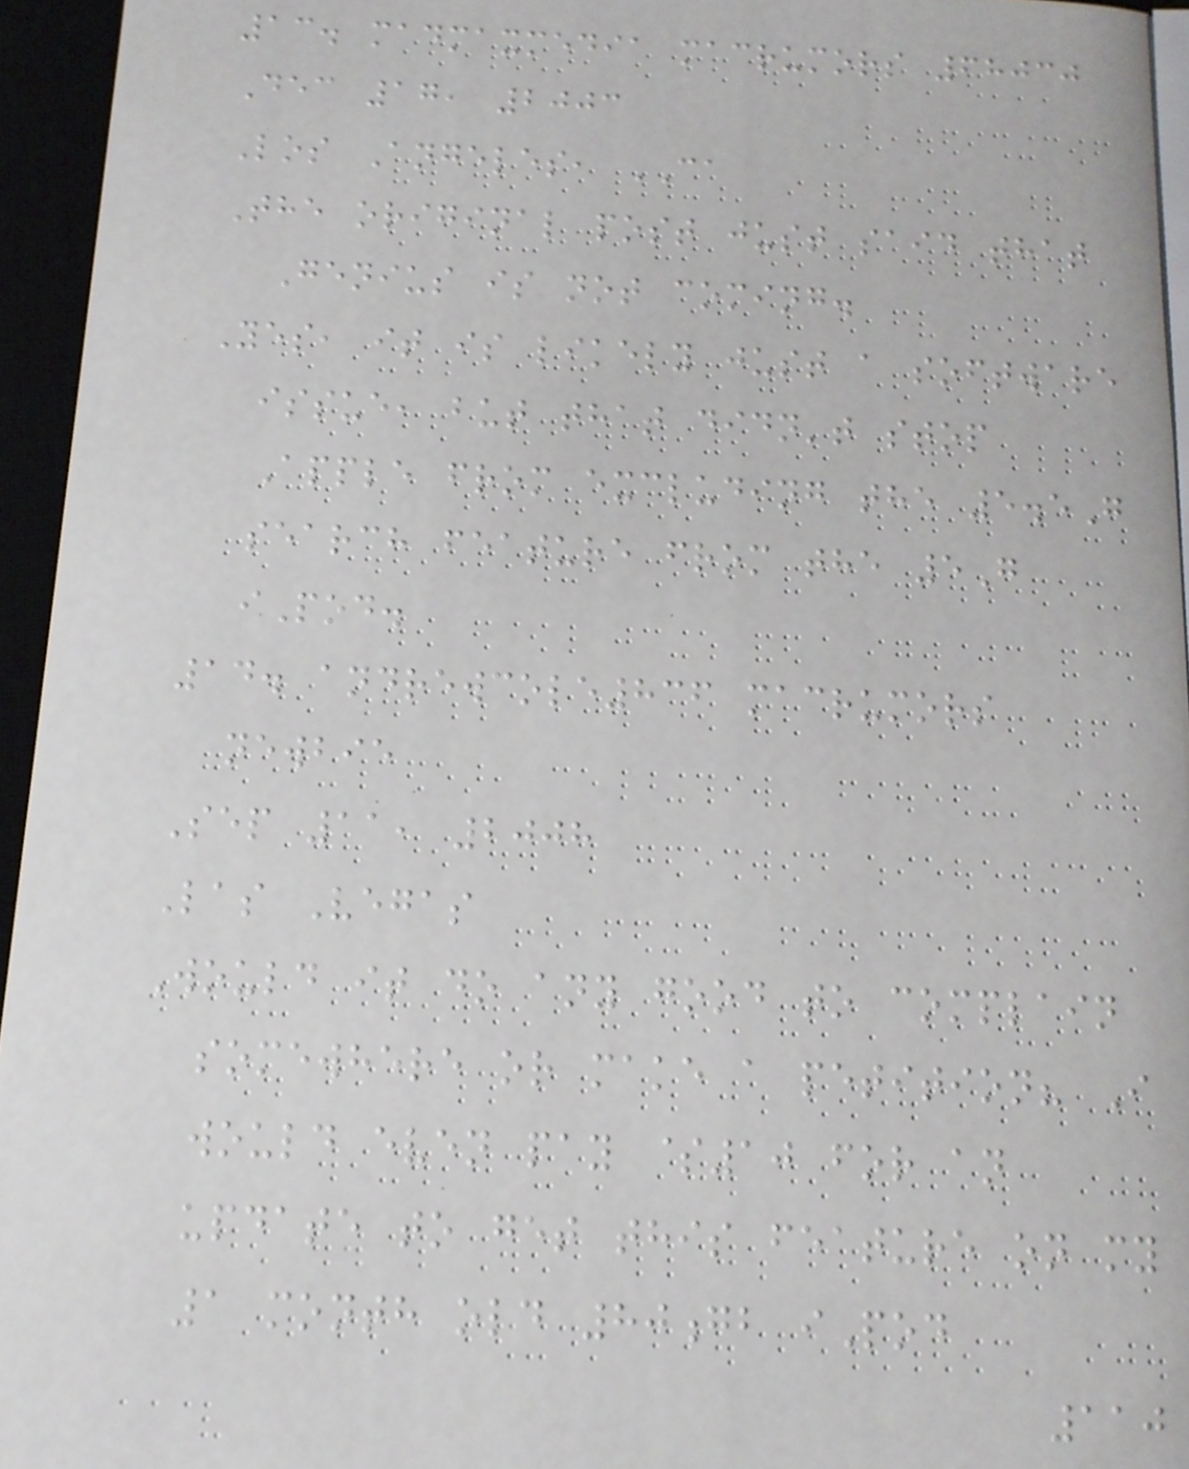13. madmaxmedia macrumors 68030
Dec 17, 2003
Los Angeles, CA
The original post just said that
Genius is not coming.
Yes, it is likely just a software
issue, but that didn't stop
Apple from excluding the 5.5G
search feature from the 5G
iPod.
14. andrewcole836 macrumors
newbie
Sep 11, 2008
Las Vegas
Would it do any good to complain
somewhere or make a petition? I
would even pay $10 for an
update to get this feature on my
1 month old 80gb iPod
110
